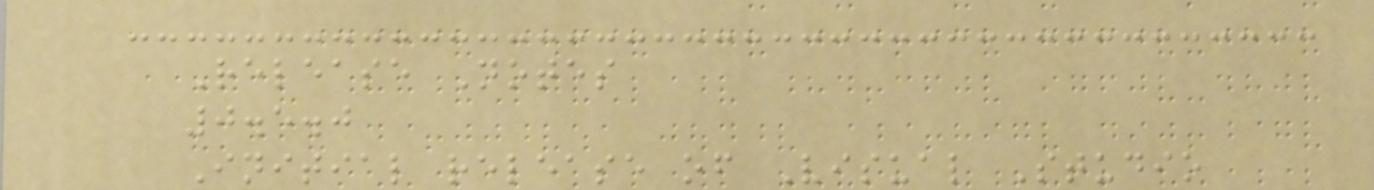Release Notes
0.5.0
Initial release of Visual Studio
